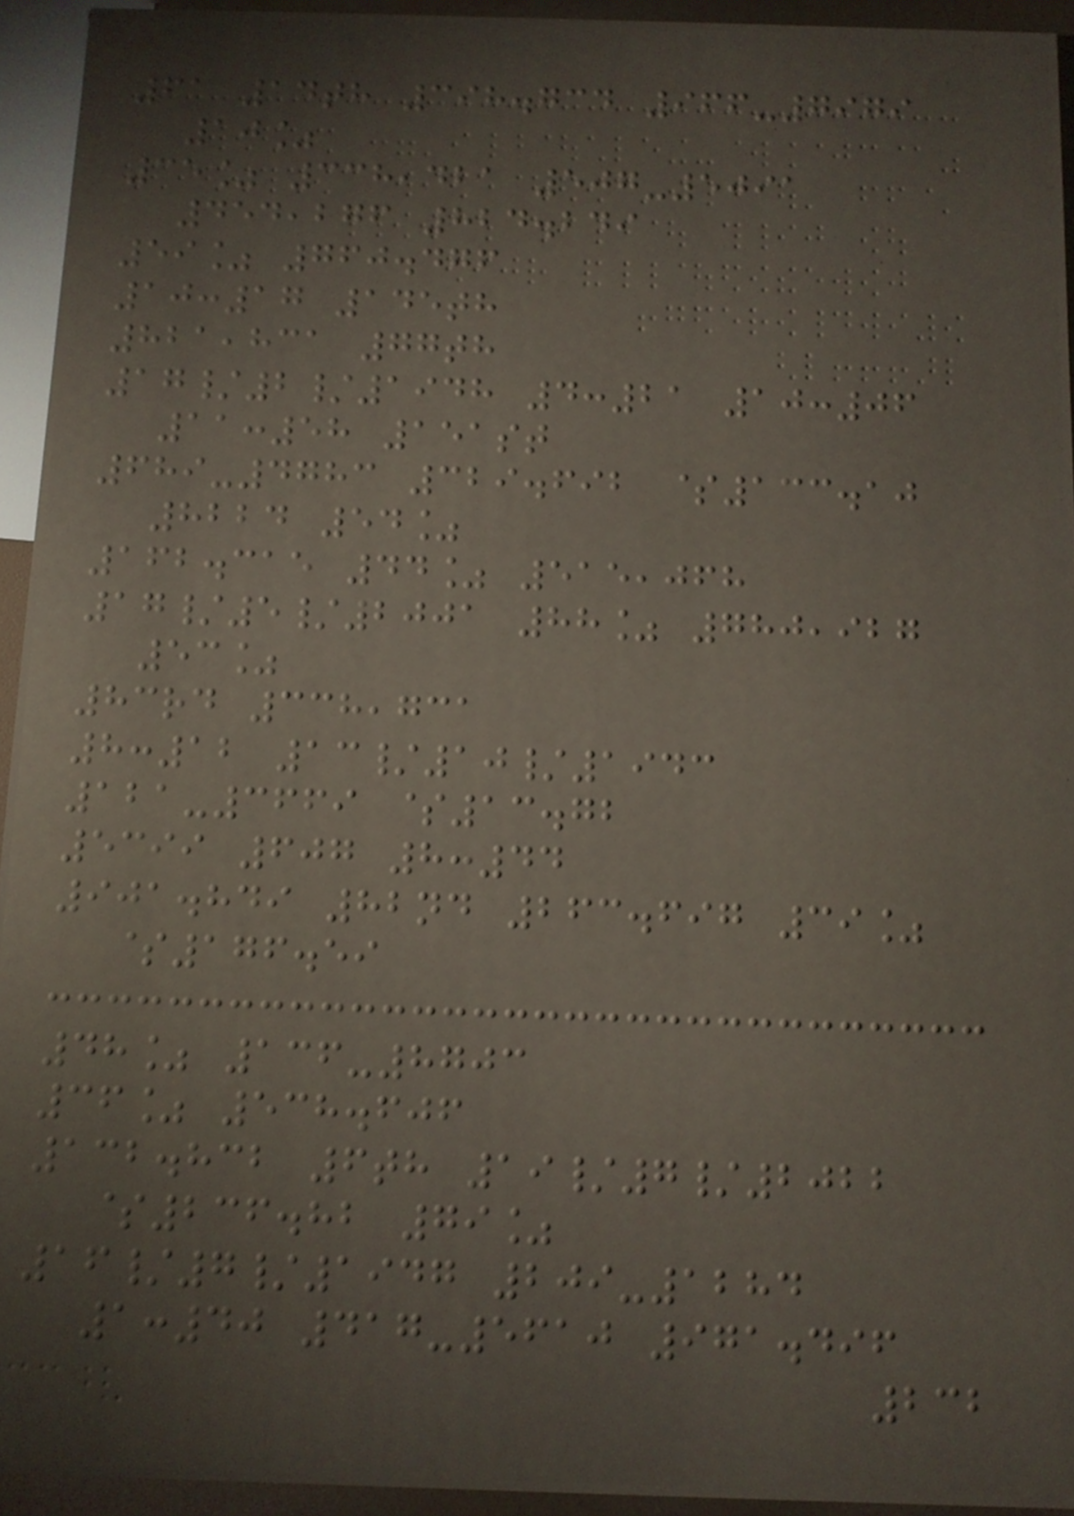61 14th 398.734 966-7979
10%
35% 338,421 507-5091
454,276 824.249
59% 760.476
10:17 145th
821,831 77th
17/2/1948 4:21 10:06
11:58 151st
689-4783 329.692 $133.10
8224 54%
162.315 44% 515,068
17/5/2001 88% 780,927
53%
83rd 338,731
8:12 13/10/1943
121-3669 $13.72
5399 607 8:44
901.849 82nd 263.697 39%
$176.59
48% 136-8703
36% 538.606
132.832 6th 19/7/2022
$236.82 79%
16/7/1947 209-1284
1:40 417-5610 971.496
232
